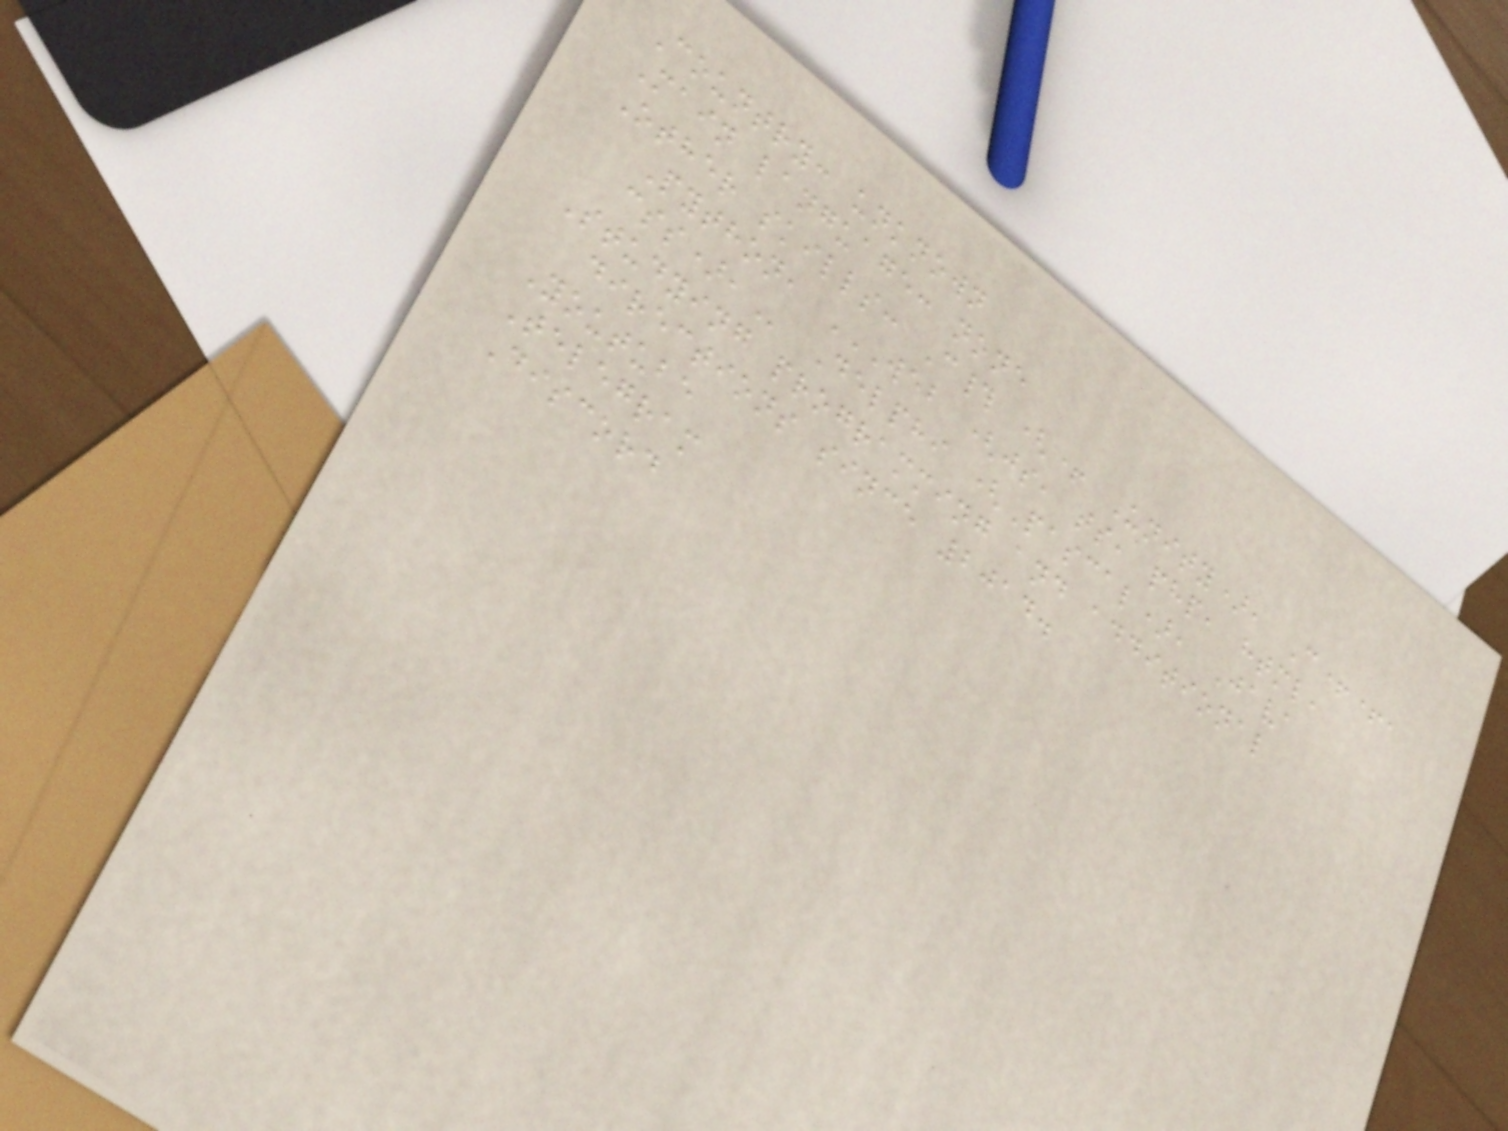Country: unknown
Main language: none
Other skills: C# (+ Unity), C++,
Python, WEB (JS, TS, PHP, HTML,
CSS), Delphi (Pascal), Java
Studying programming and additional
directions since 2014.
Youtube
Telegram
Discord
